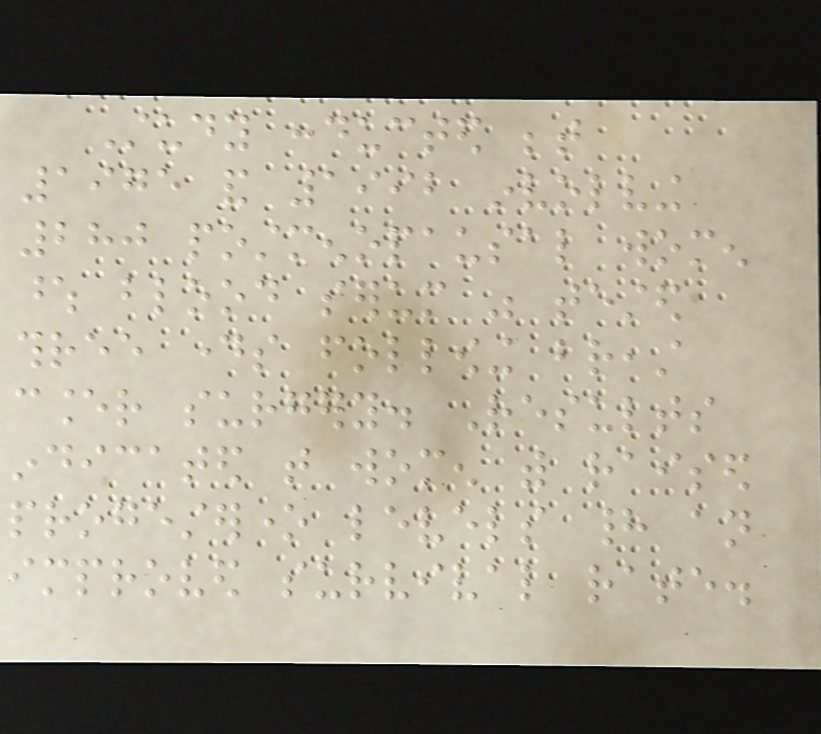Study conducted between
1975 and 1992 involving
280 postmenopausal women
whose blood serum was tested
three days following breast
cancer surgery. Results
indicated that women with raised
progesterone levels had an
improved survival rate.
